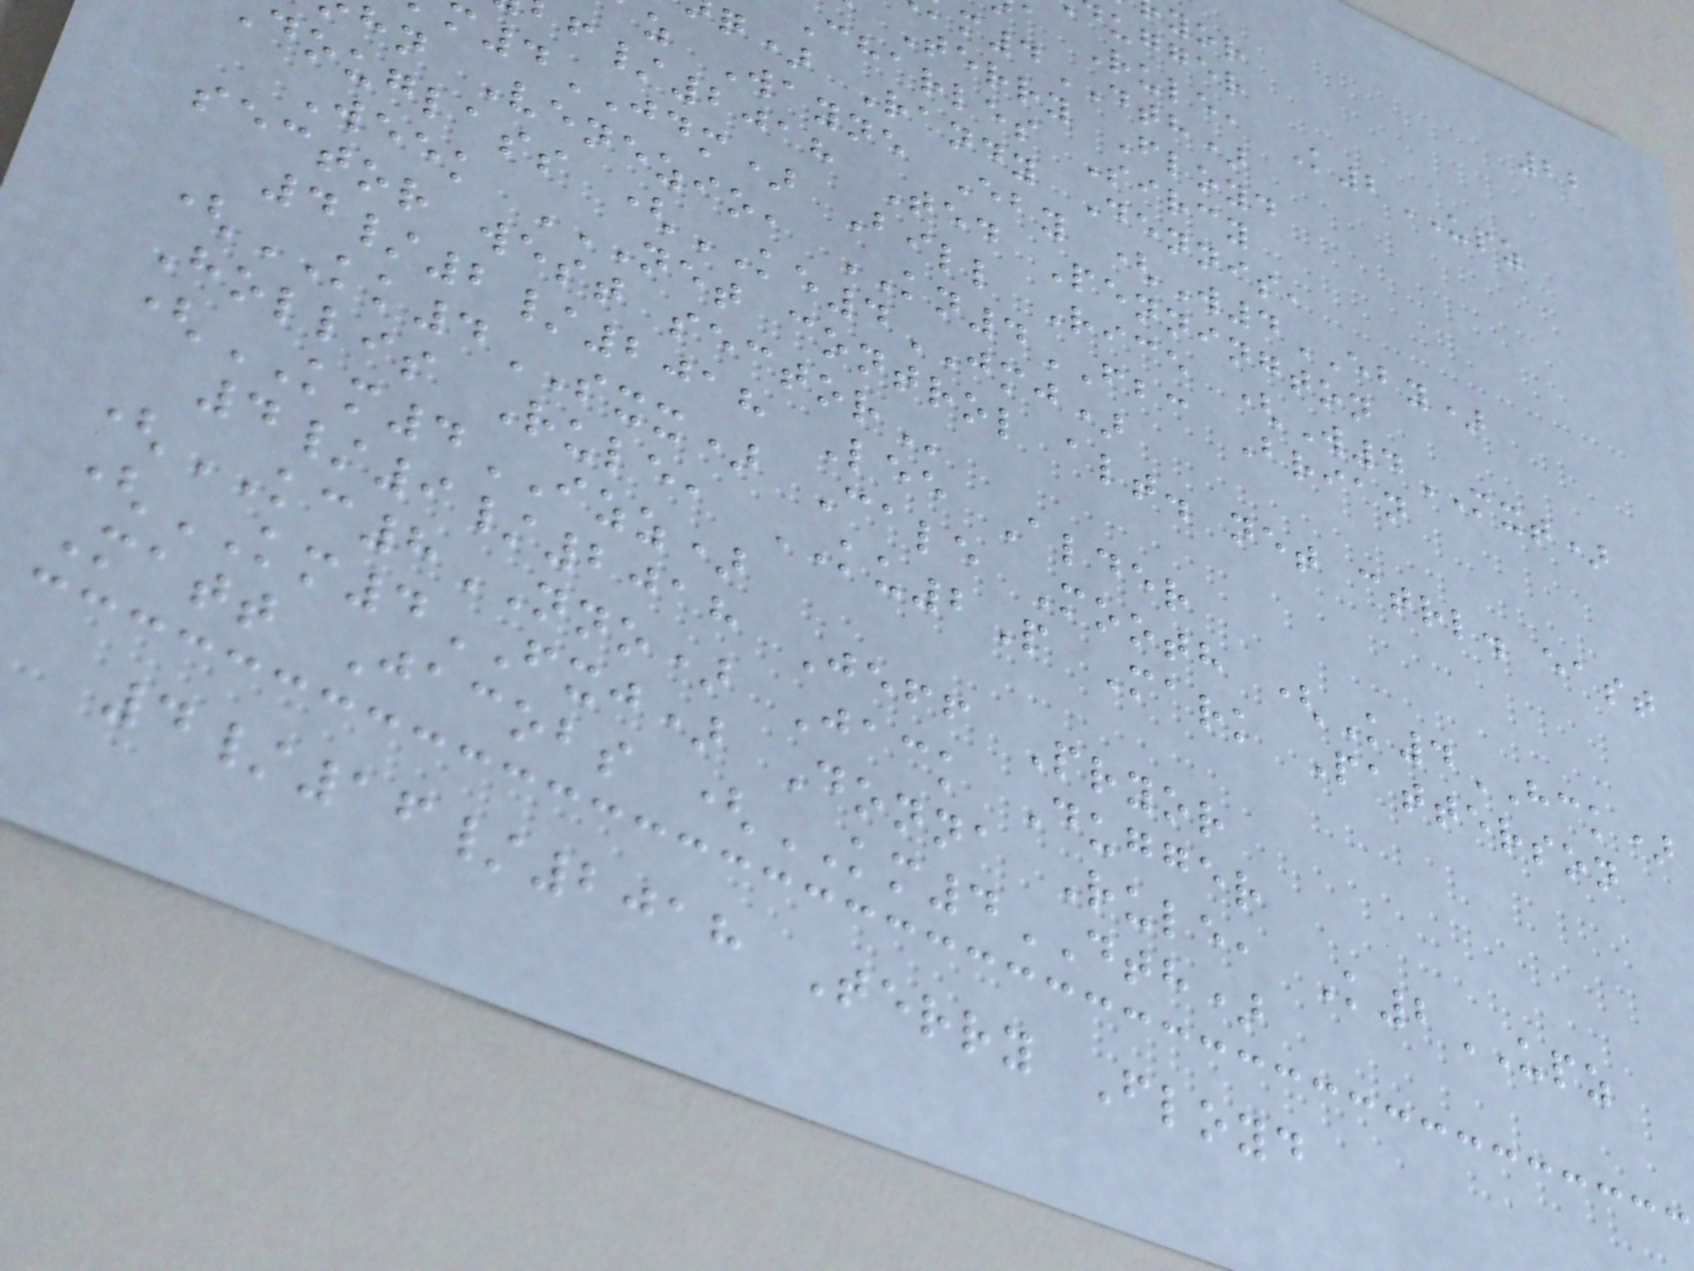22
a Rule, K2UPZ
4DTH)
Terry Floyd
Charles Sircy
q) Randy Dennis,
z Wayne Eby (W4EBY)
/2018 Ted Pennington
4JDM) Bill Rice (W4MXT)
hn Venezio, KN4FBC Brian
douglass (KE4JMJ)
Week NET CONTROL ALT. NET CTRL. EAST
sector west
4/2/2018 Lee Alder
(KK4SXX) Cale Mooth (K4HCK)
Hollis Rule, KU2P Mark Patterson
(KM4IZZ)
4/9/2018 Jeff Pryor
(KC8NNO) Jack Dugger
(KM4FXJ) Donna Rule, K2UPZ
Matt Jacobs (KM4DTH)
4/16/2018 Terry Floyd
